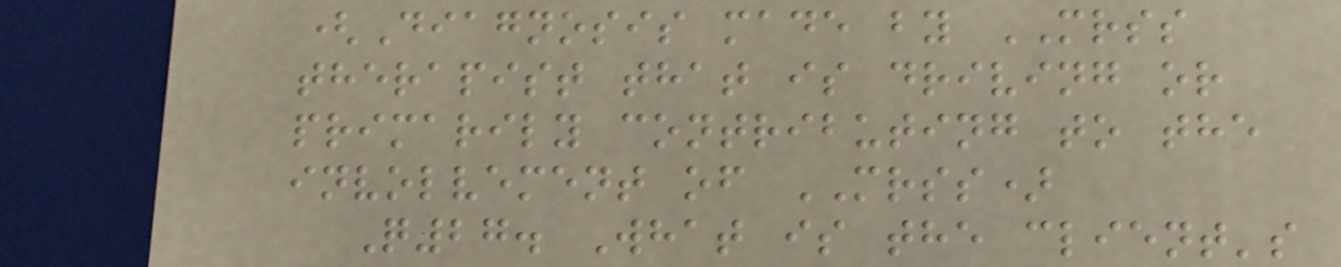(Diagnosis made by MRSS
therapist that is driving or
primarily contributing to the
involvement of MRSS)
Q27. What is the client's
